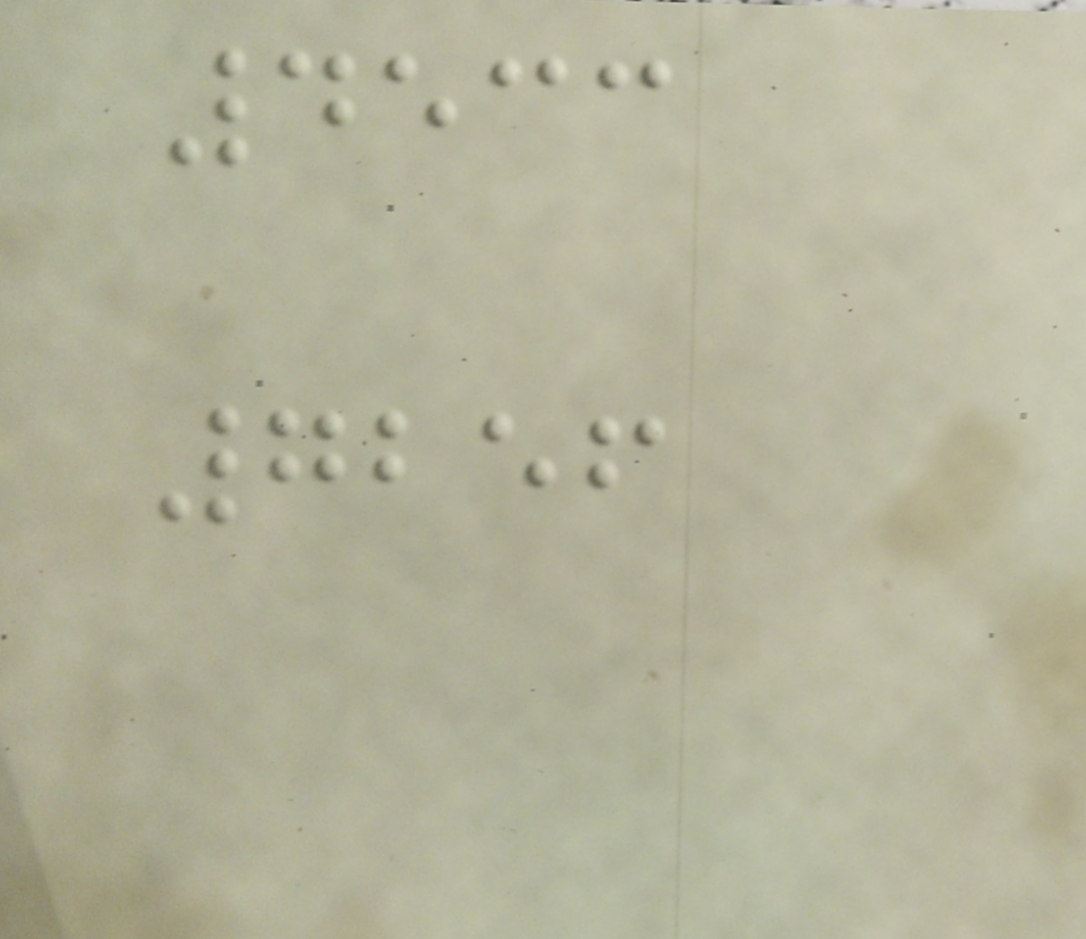4533
7256
